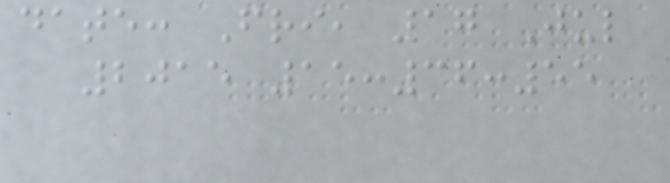date: Fri, 17 Jul
2015 15:36:55
